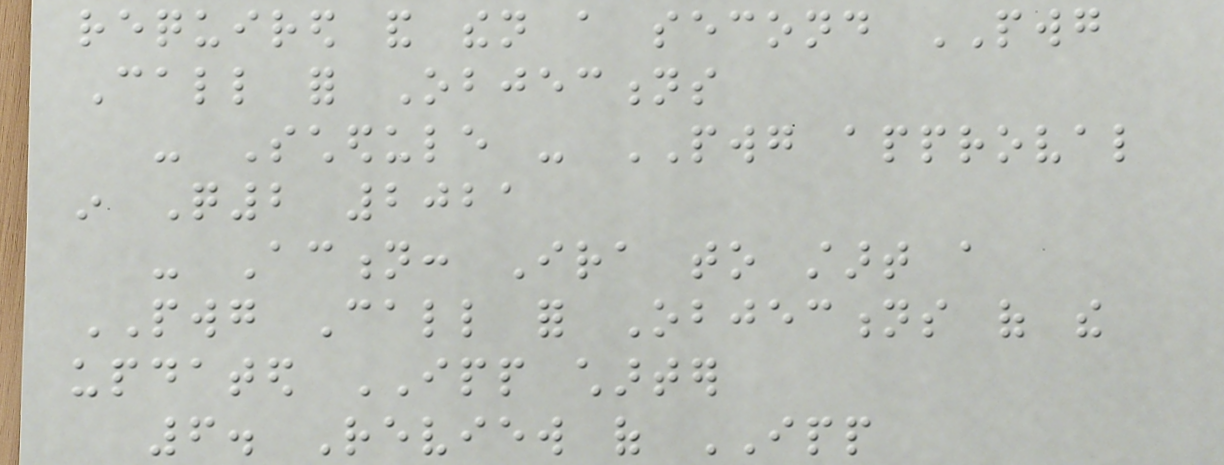required and then a second PWG
Call for Objections
- Schedule - PWG approval
in Q2 2021
- Action: Ira to start a
PWG Call for Objections of the
updated IPP charter
6. Review of IPP
